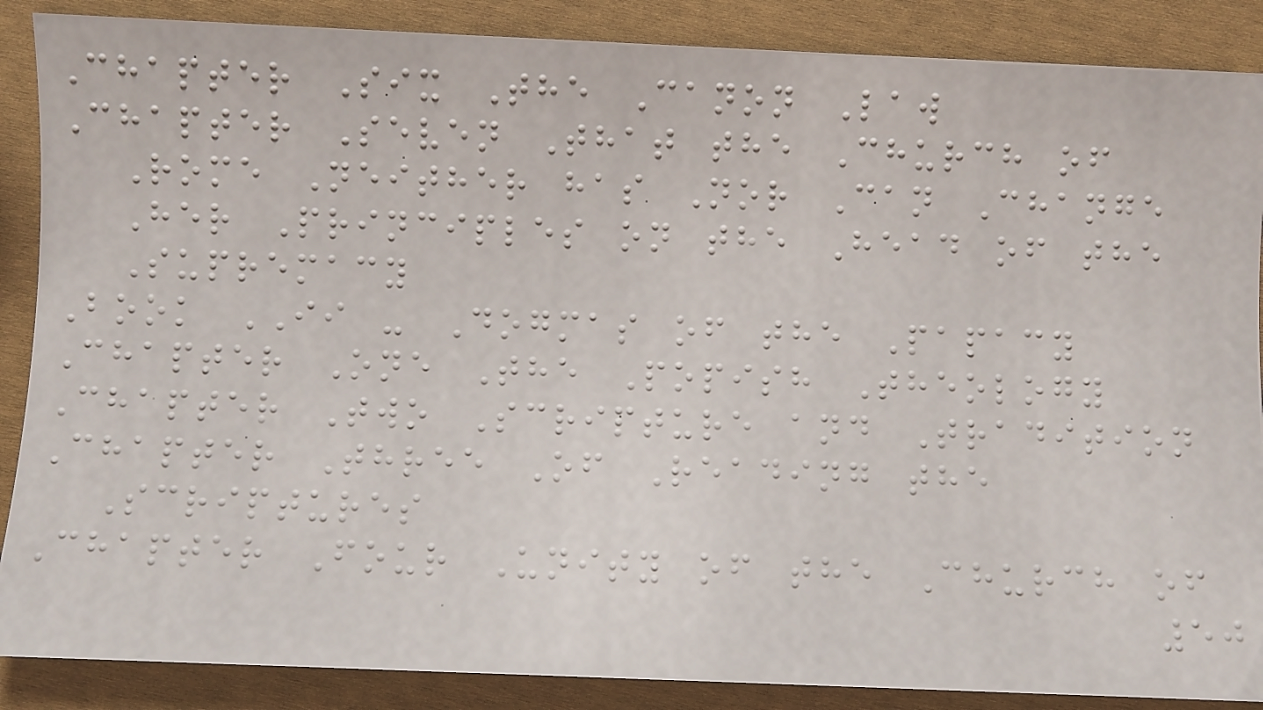Chapter Six The Canon Law
Chapter Seven That the Church of
Rome Neither has Nor Can Change
Her Principles on the Head of the
Supremacy
Book II - Dogmas of the Papacy
Chapter One The Popish Theology
Chapter Two Scripture and Tradition
Chapter Three Of Reading the
Scriptures
Chapter Four Unity of the Church of
50
